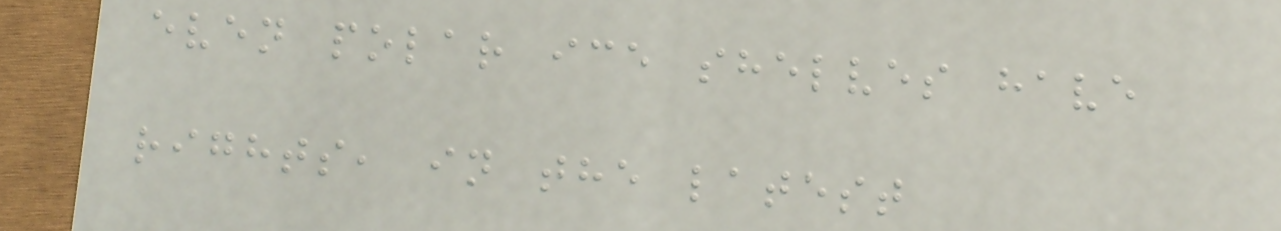even polar ice shelves have
rights, in the latest
